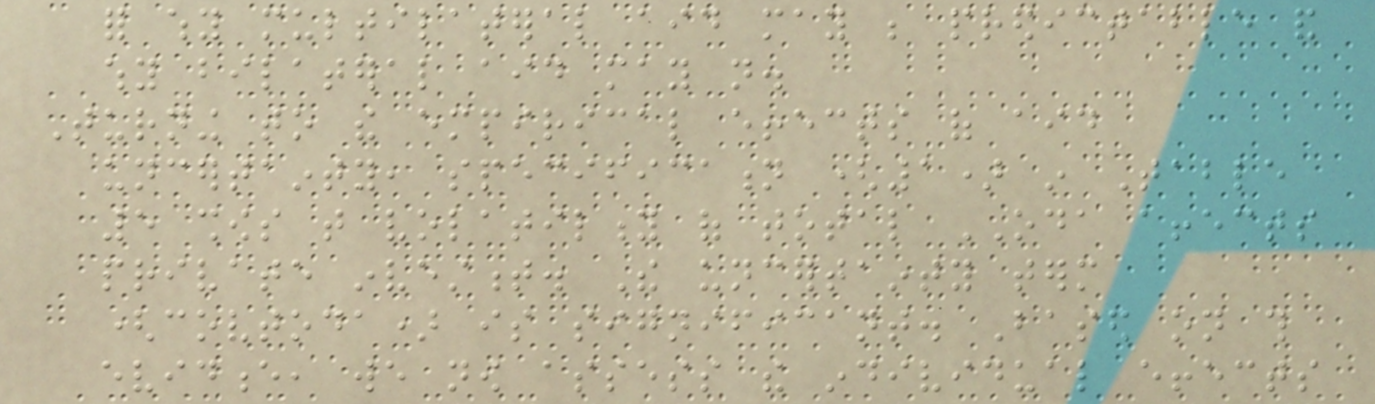for why multilateral aid may be predictable and
why bilateral aid may not.
Turning to the empirical effects of aid
uncertainty, specification (1) in Table
5 shows that volatility of total ODA affects
private investment. The uncertainty term
(covtoda) is significant. Based on this
evidence, we now assess the individual effects
